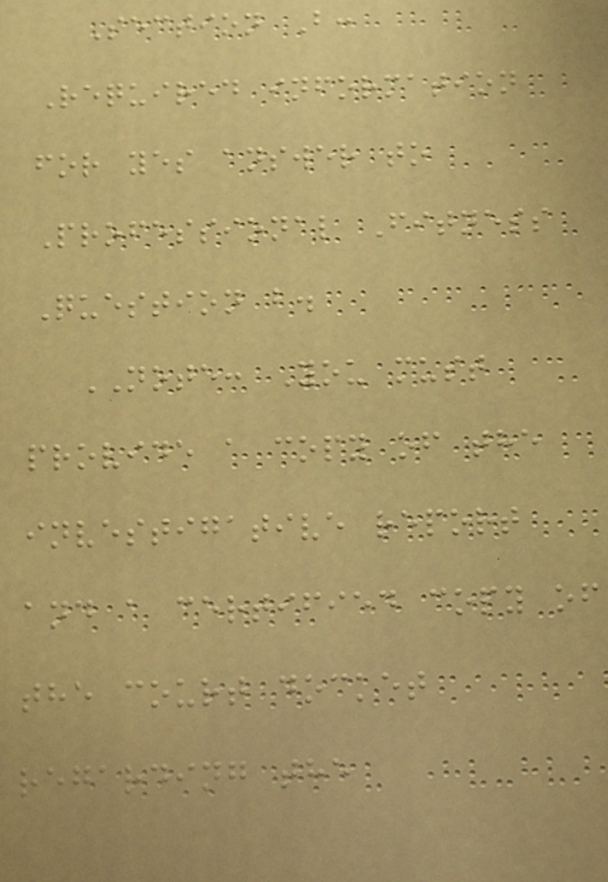Section B:
Required information
for yes answer to
Professional Fitness
Question b.
NOTE: You must
provide a copy of the
investigative report
and a certified copy of
the court docket
regarding the
